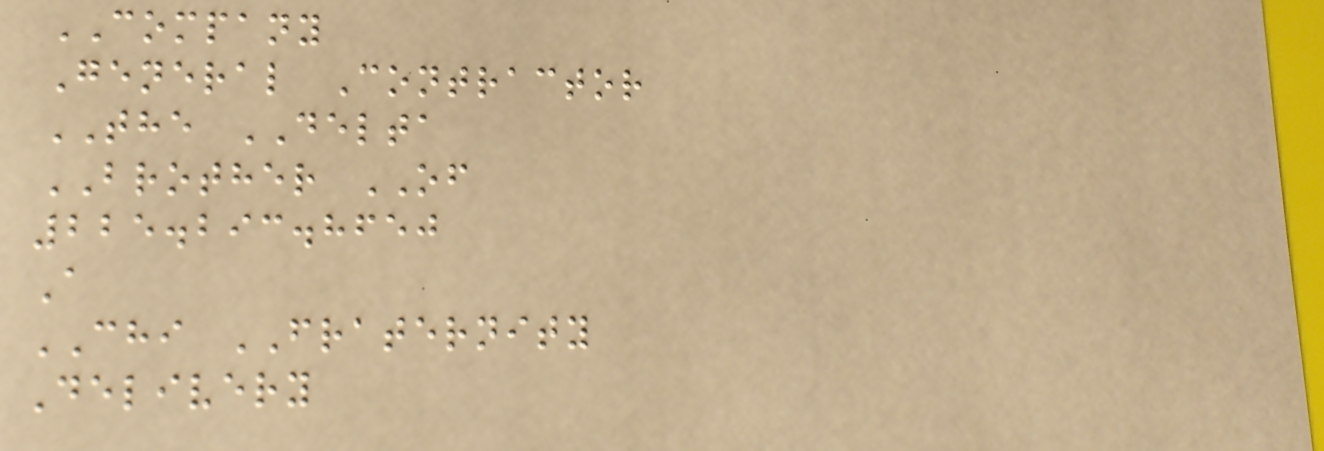COMPANY
General Contractor
THE DELTA
BROTHER OF
225.293.8650
A
CHI FRATERNITY
Delivery
